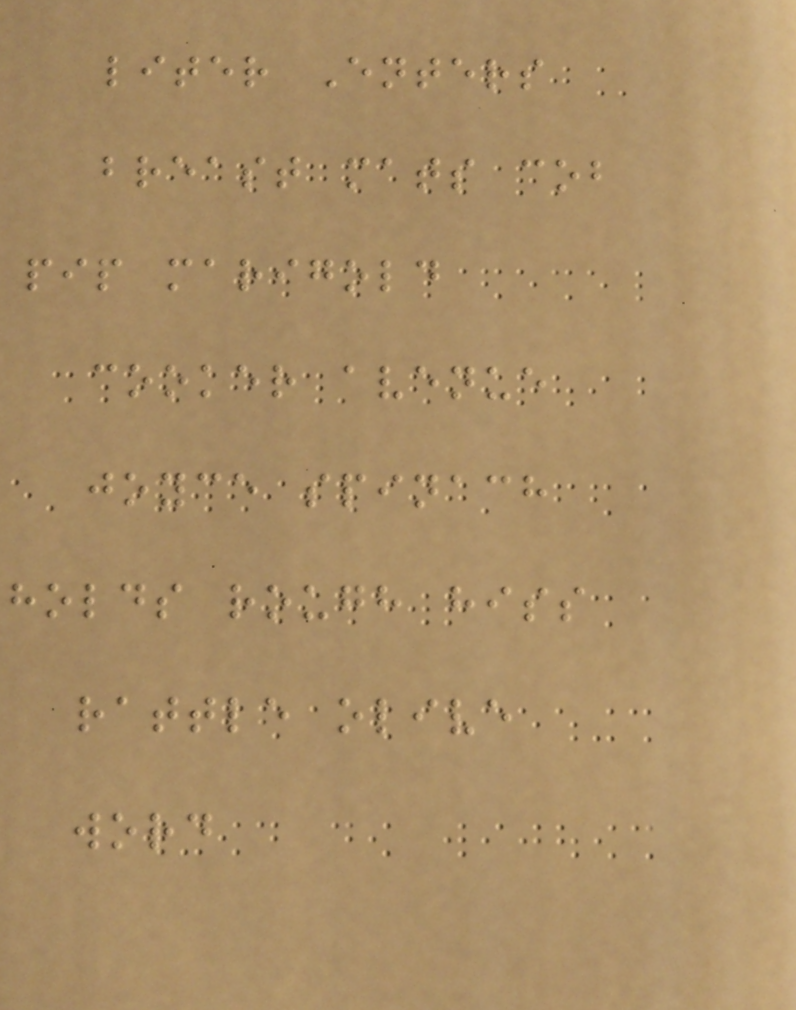liter Enters
breast mats cob
pip marigold
cooker avenue
joyce spinach
holds rough hiss
rattle olive
word
